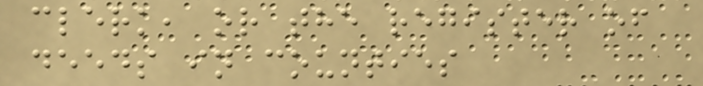clerk, or the register of
deeds in counties
